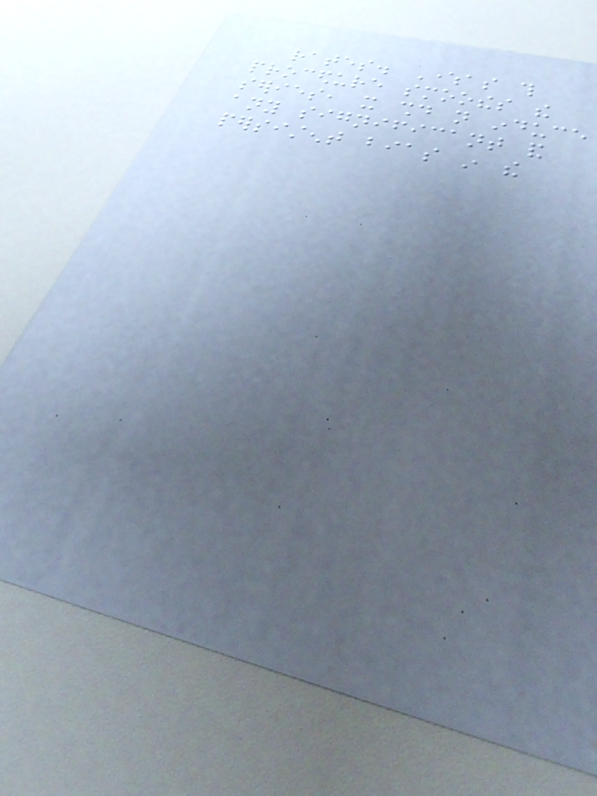rates. Whereas this
procedure smoothes the
series, it should not induce
any significant and
persistent bias in the
